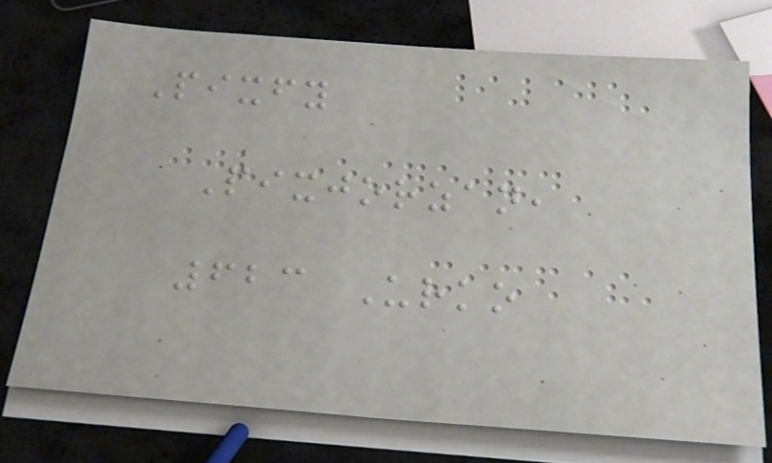Pixfy
Pixjorzan,
623 Urko
